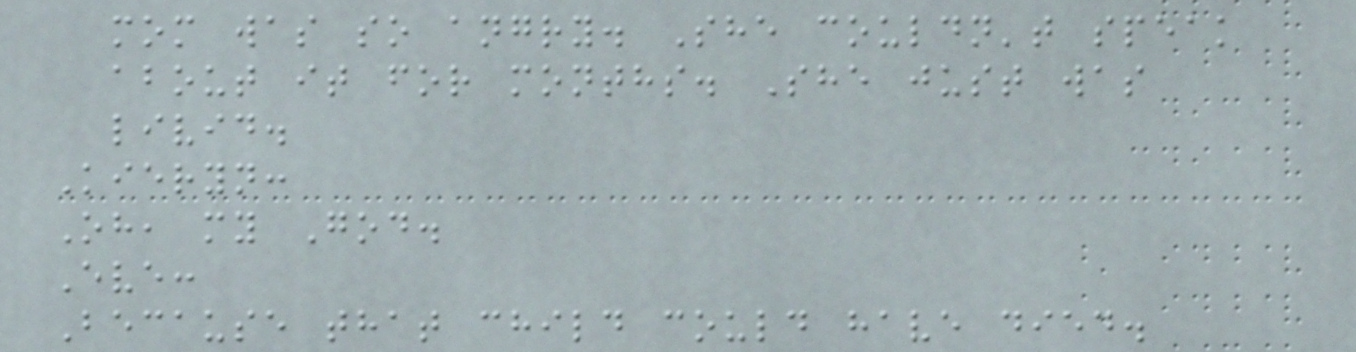mom was so angry. She couldn't speak
about it for months. She just was
livid.
Kieryn:
Oh, my God.
Eve:
Because that child could have died.
